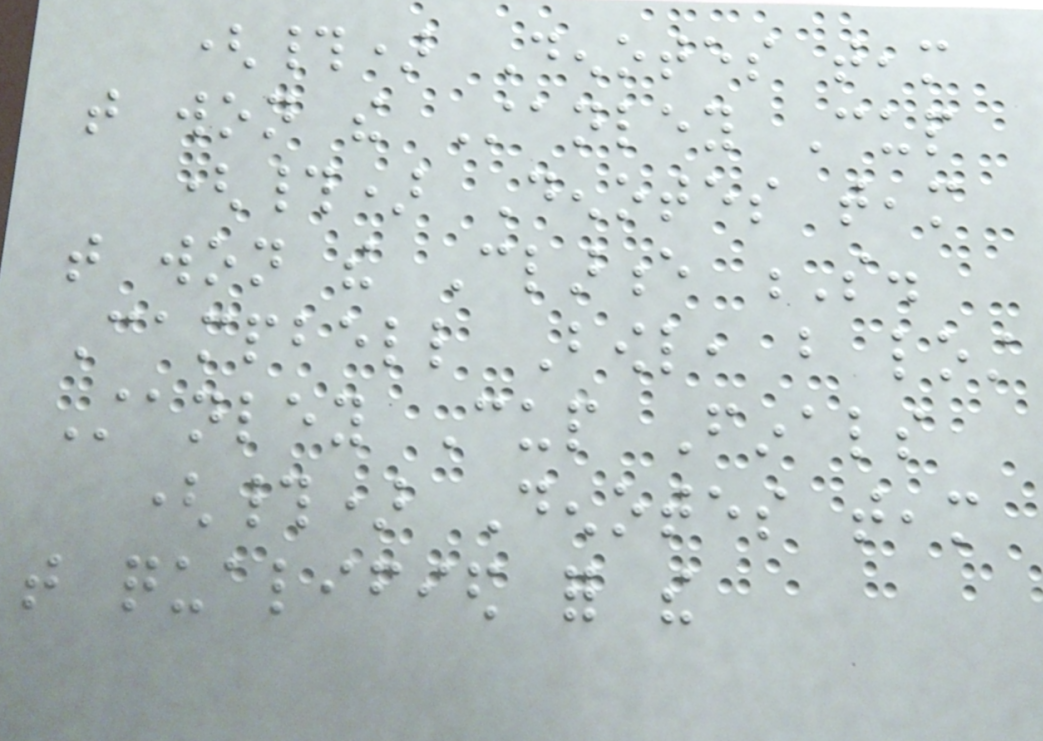(#) Denotes team
that won the Stanley Cup
(#) Denotes team
that won the Clarence S.
Campbell Bowl, but lost
Stanley Cup Finals
(#) Denotes team
that qualified for the
